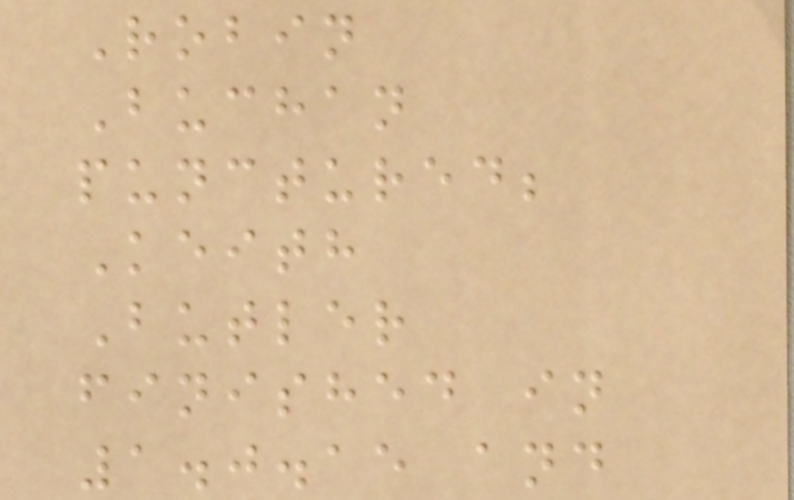Robin
Buchan
punctured;
Keith
Butler
finished in
1.0.15 and
